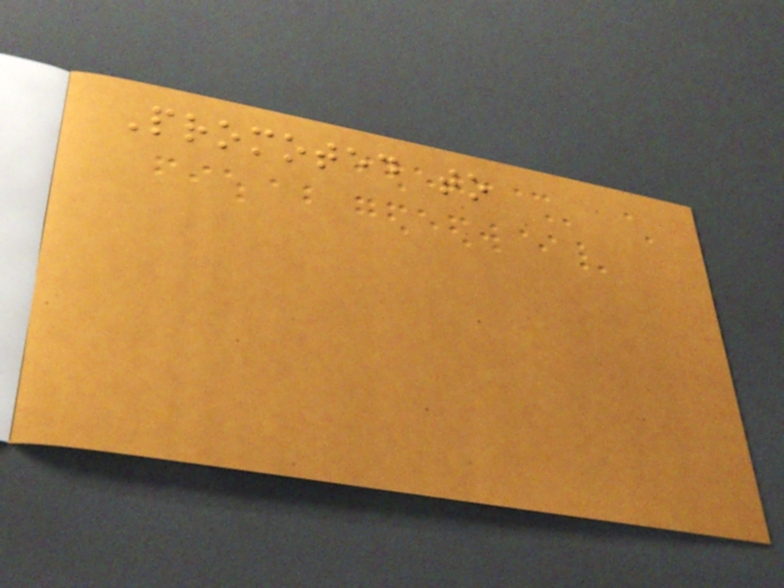Promoted to
